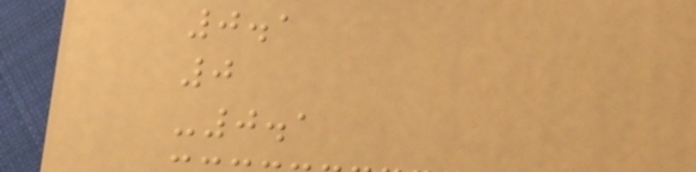0.1
0
-0.1
